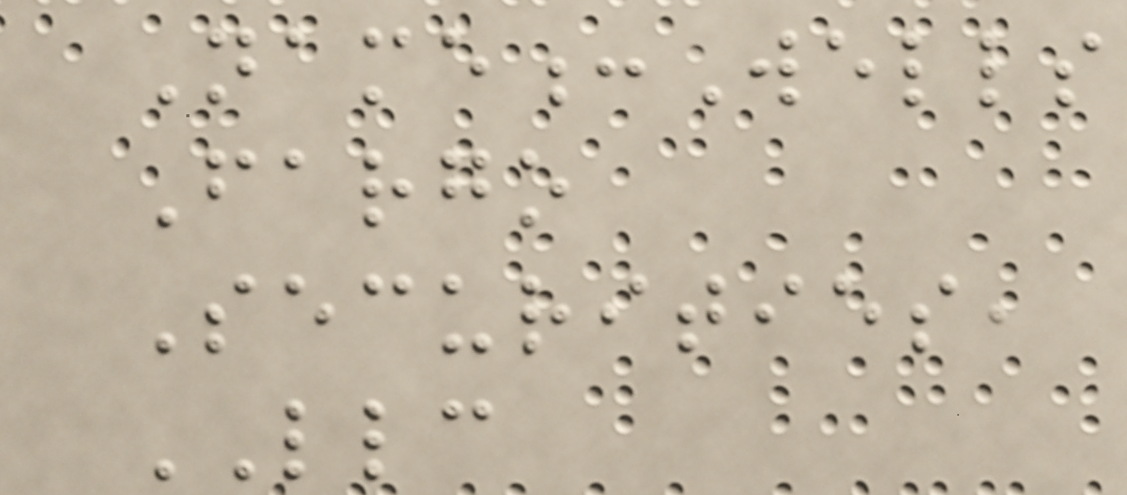Name:Wells
Fargo
Securities,
LLC
